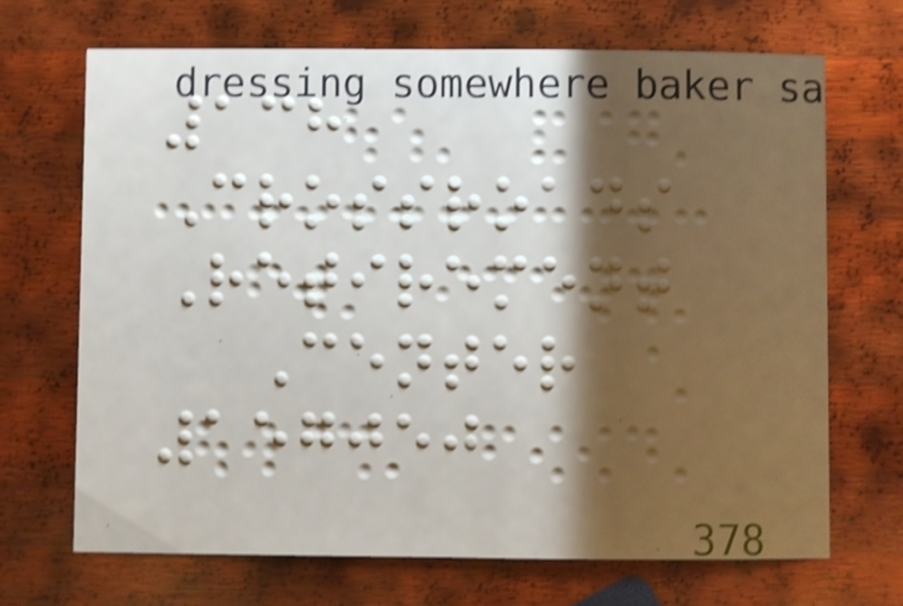138
Crossroads
Retirement
Center
157050
